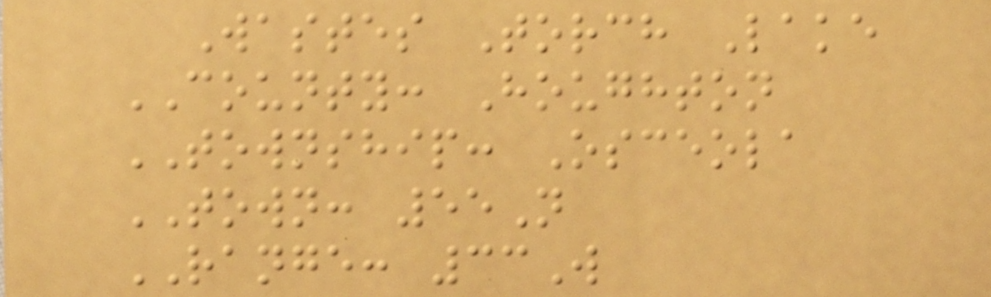Wastes Torch Lake
COUNTY: Houghton
TOWNSHIP: Osceola
TOWN: 55N
RANGE: 33W
